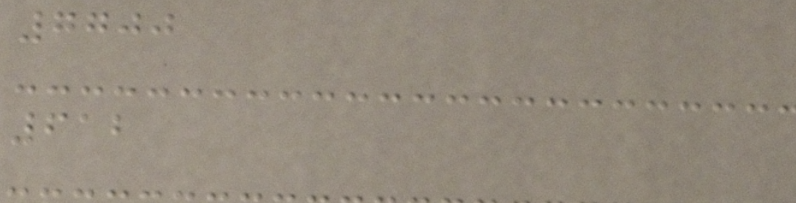7700
612
